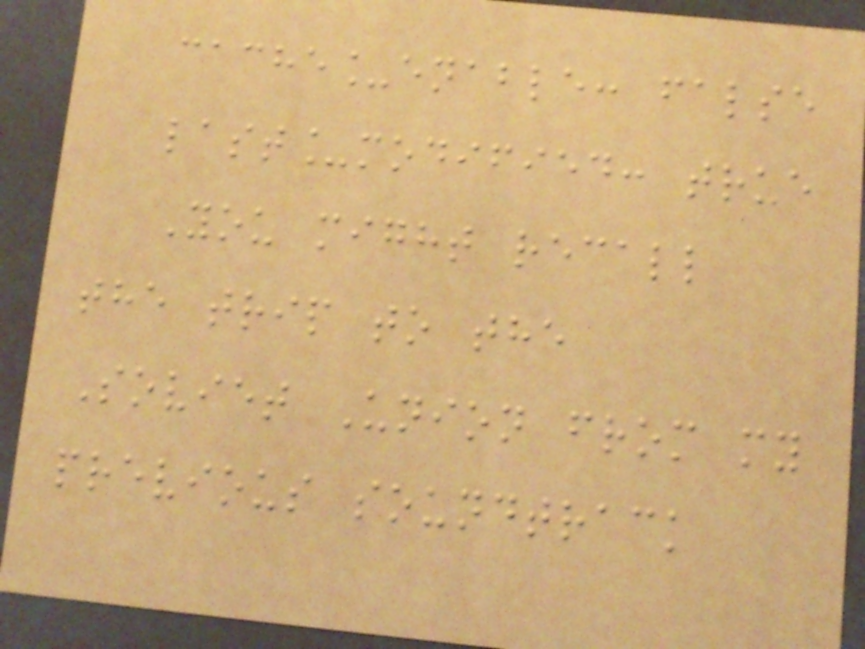cache_enable: false
last_modified: true
You might recall
the trip to the
Soviet Union from my
previous soundtrack
